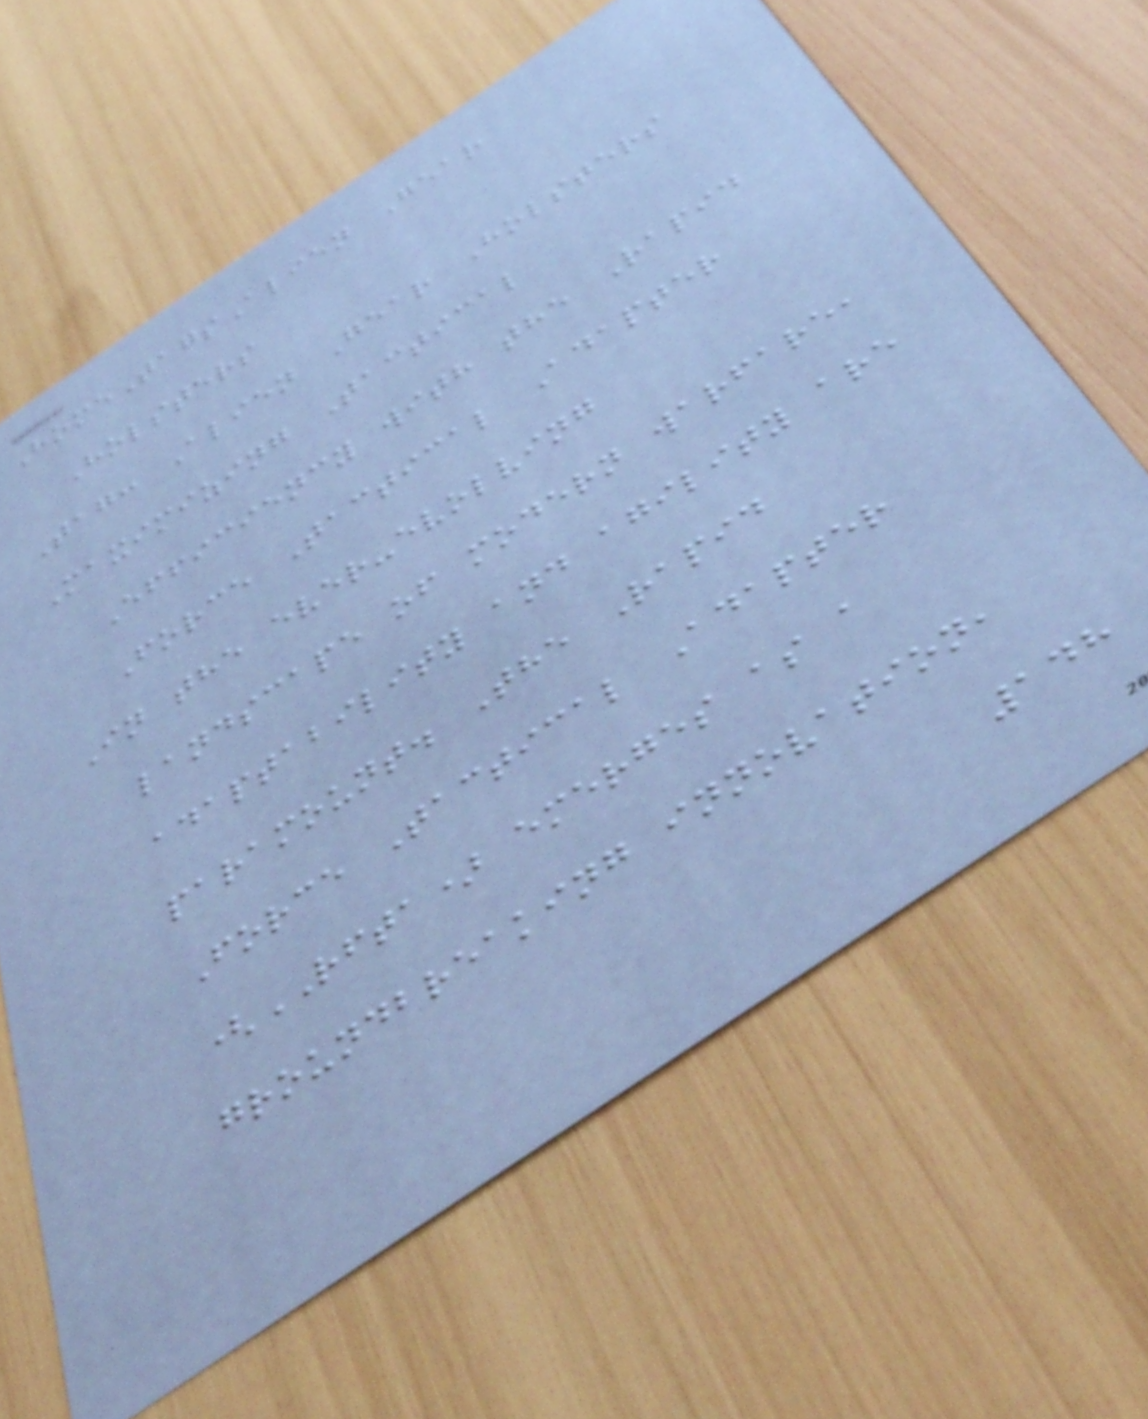HomeTagsAlien Gear
Holsters
Tag: Alien Gear Holsters
Maximizing Tactical
Efficiency with the Rapid
Force Tactical Adapter
In the ever-evolving
landscape of modern warfare,
adaptability and agility are
paramount. The Rapid
Force Tactical Adapter
(RFTA) emerges as a
groundbreaking innovation,
148
